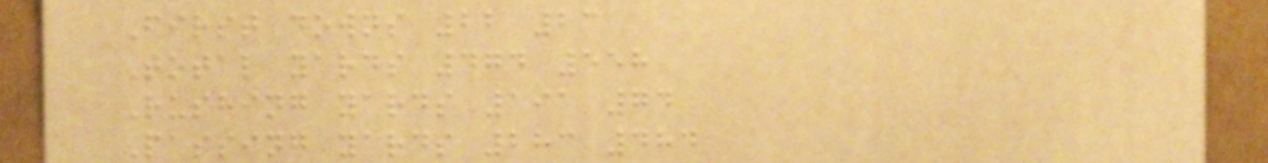First downs 22 23
Total yards 474 558
Rushing yards 191 74
Passing yards 283 484
